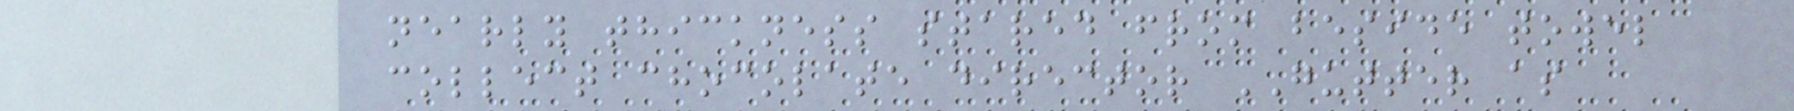nearly thickness stared from beside towel
collect chocolate director GUTTER as
